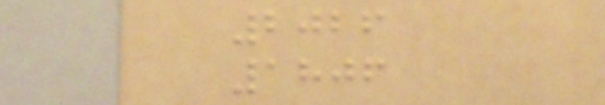2026
1806
